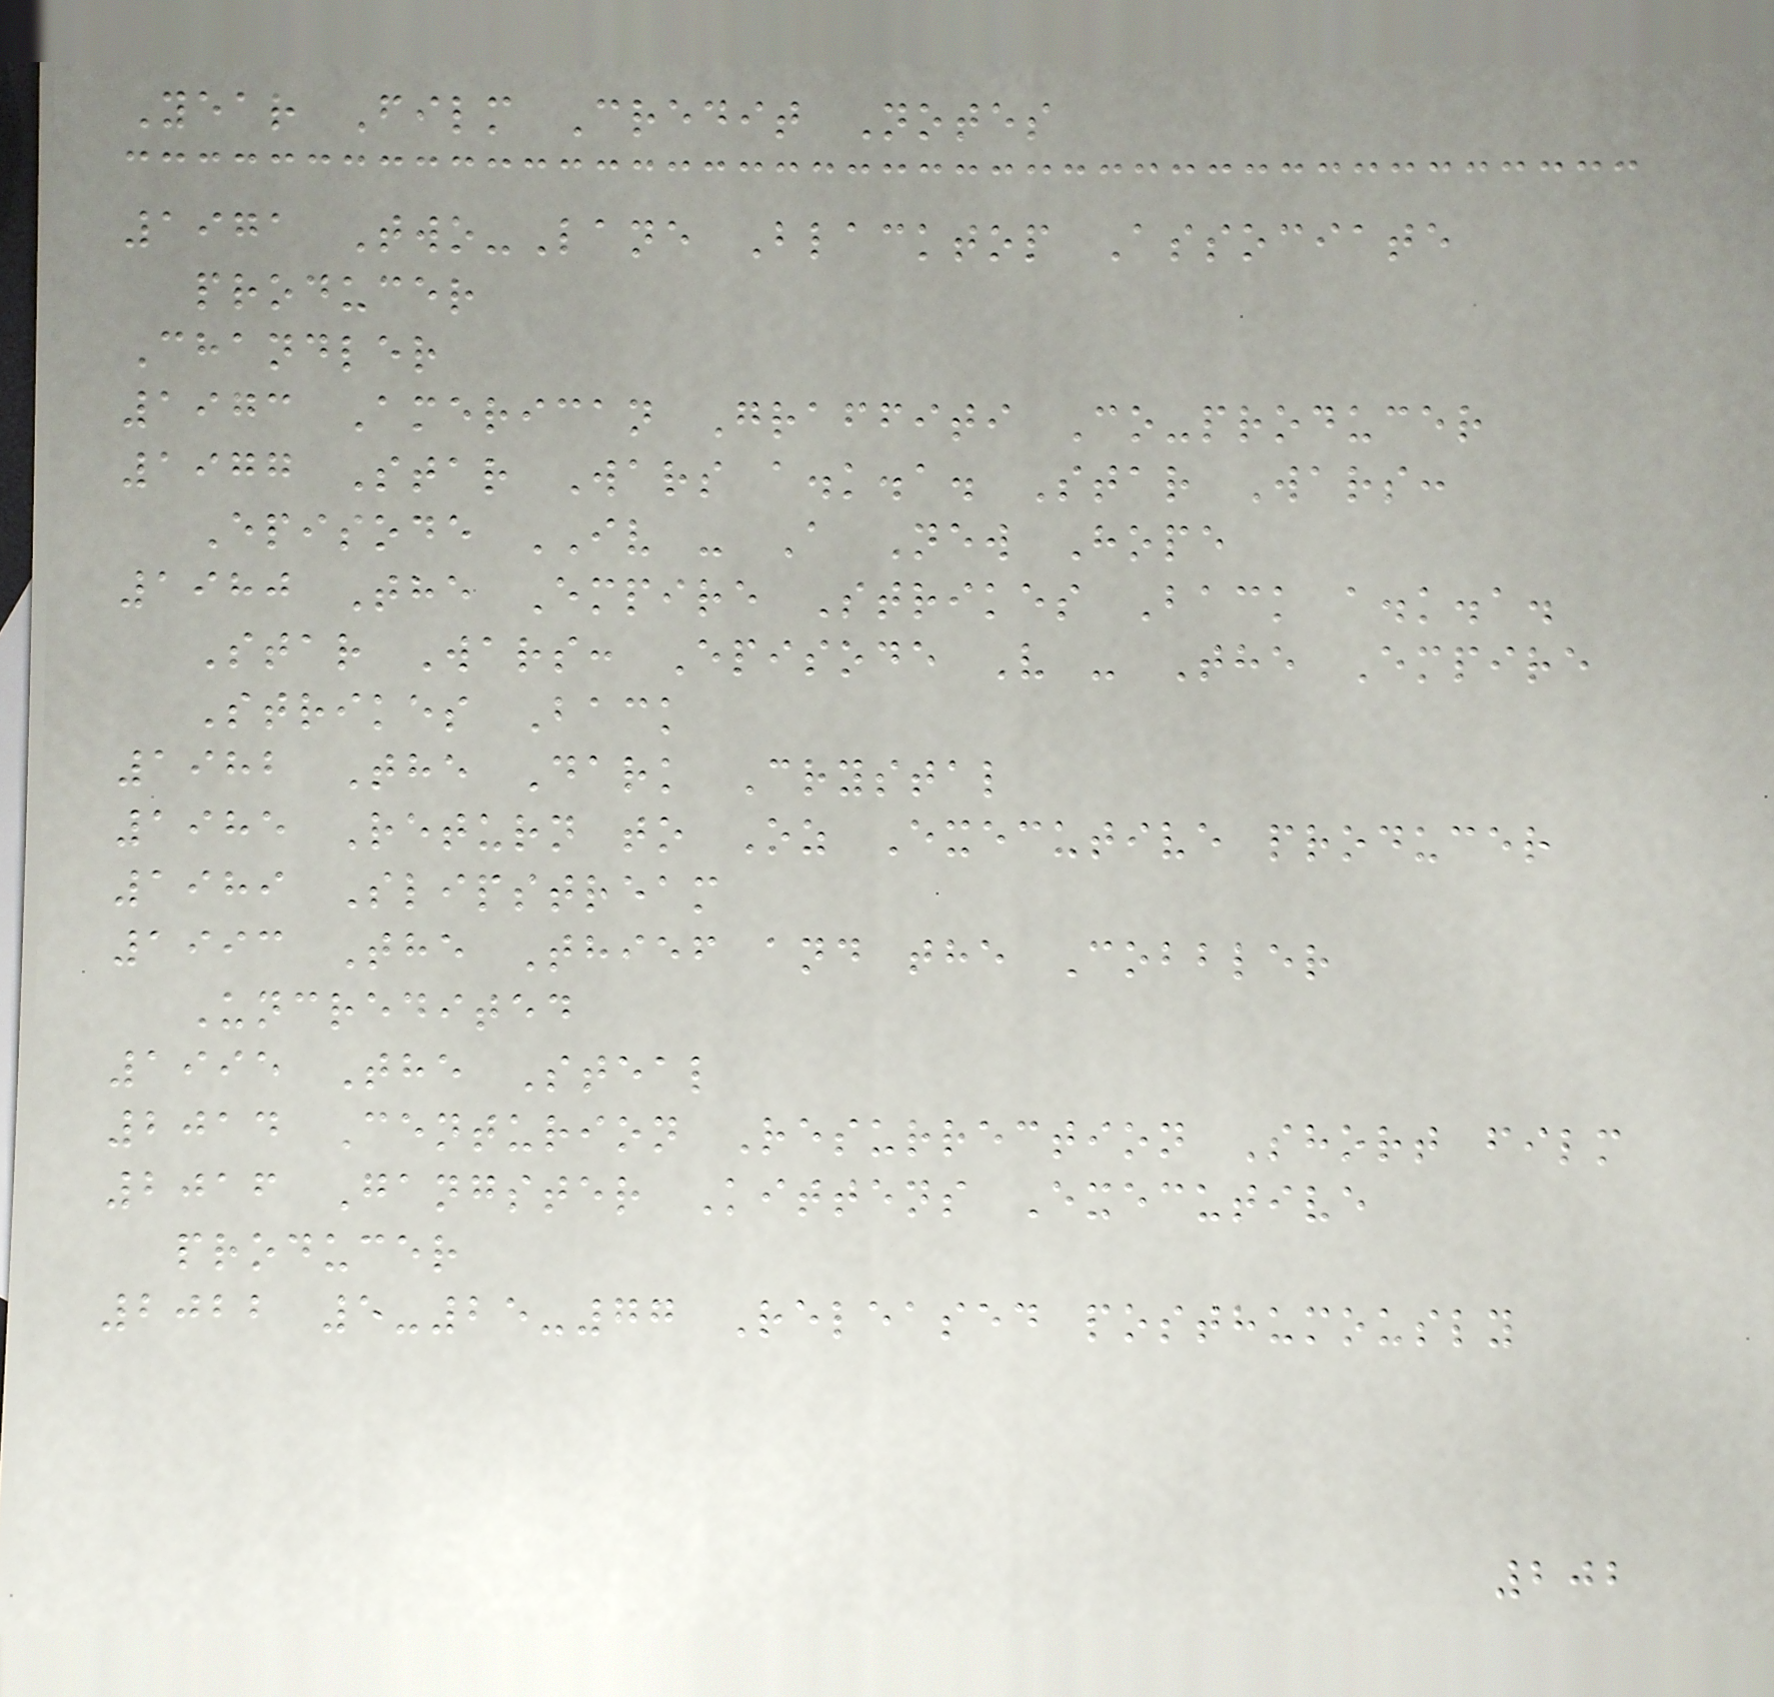Year Film Credit Notes
1971 Two-Lane Blacktop Associate
producer
Chandler
1973 American Graffiti Co-producer
1977 Star Wars a.k.a. Star Wars:
Episode IV - A New Hope
1980 The Empire Strikes Back a.k.a.
Star Wars: Episode V - The Empire
Strikes Back
1982 The Dark Crystal
1985 Return to Oz Executive producer
1989 Slipstream
1993 The Thief and the Cobbler
Uncredited
1995 The Steal
2014 Centurion Resurrection Short film
2016 Gangster Kittens Executive
producer
2022 5-25-77 Released posthumously
202
